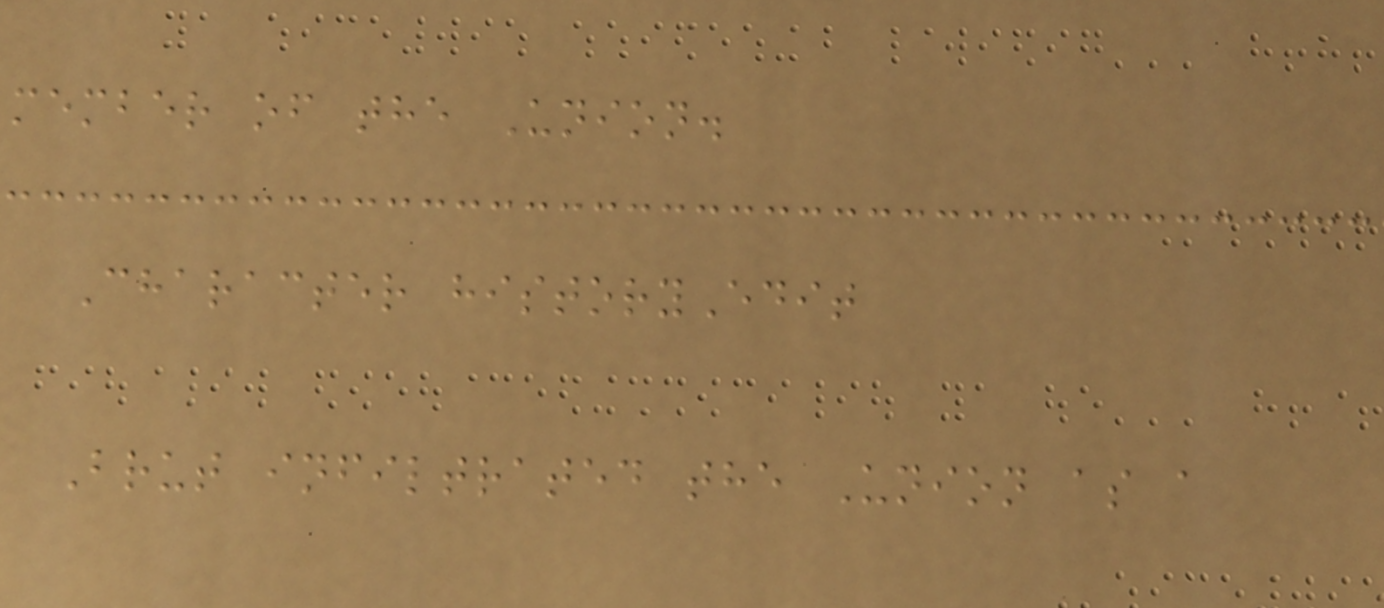member of the Union.
Character historyEdit
Brut infiltrated the Union as a
